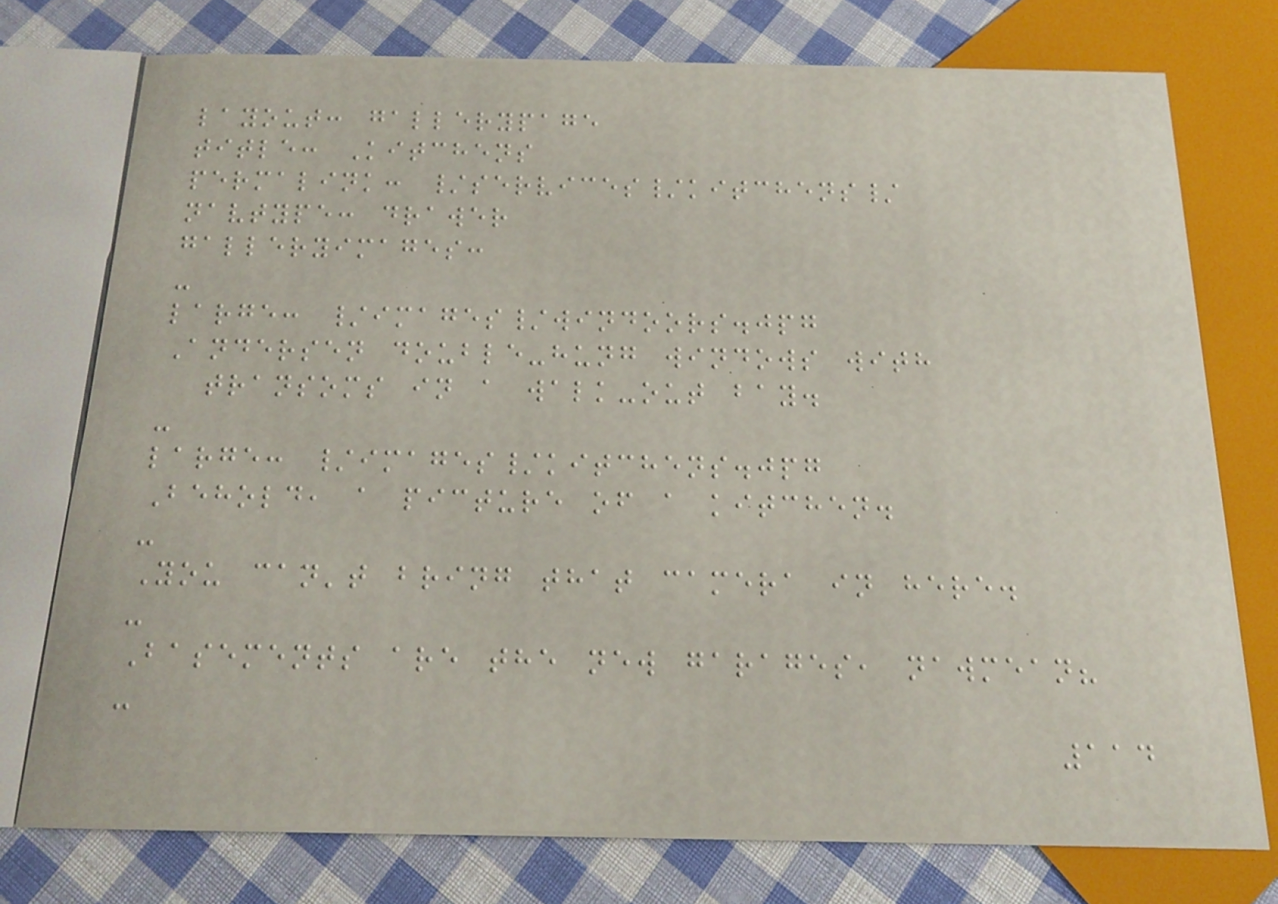layout: gallerypage
title: Kitchens
permalink: /services/kitchens/
navtype: drawer
galleryimages:
-
large: /images/windoors.jpg
Andersen double-hung windows with
transoms in a walk-out bay.
-
large: /images/kitchens.jpg
Behold, a picture of a kitchen.
-
You can't bring that camera in here.
-
Basements are the new garages, nawmean?
-
114
